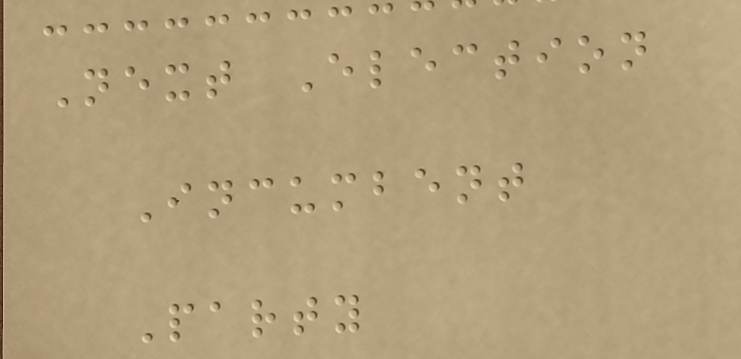Next Election
Incumbent
Party
